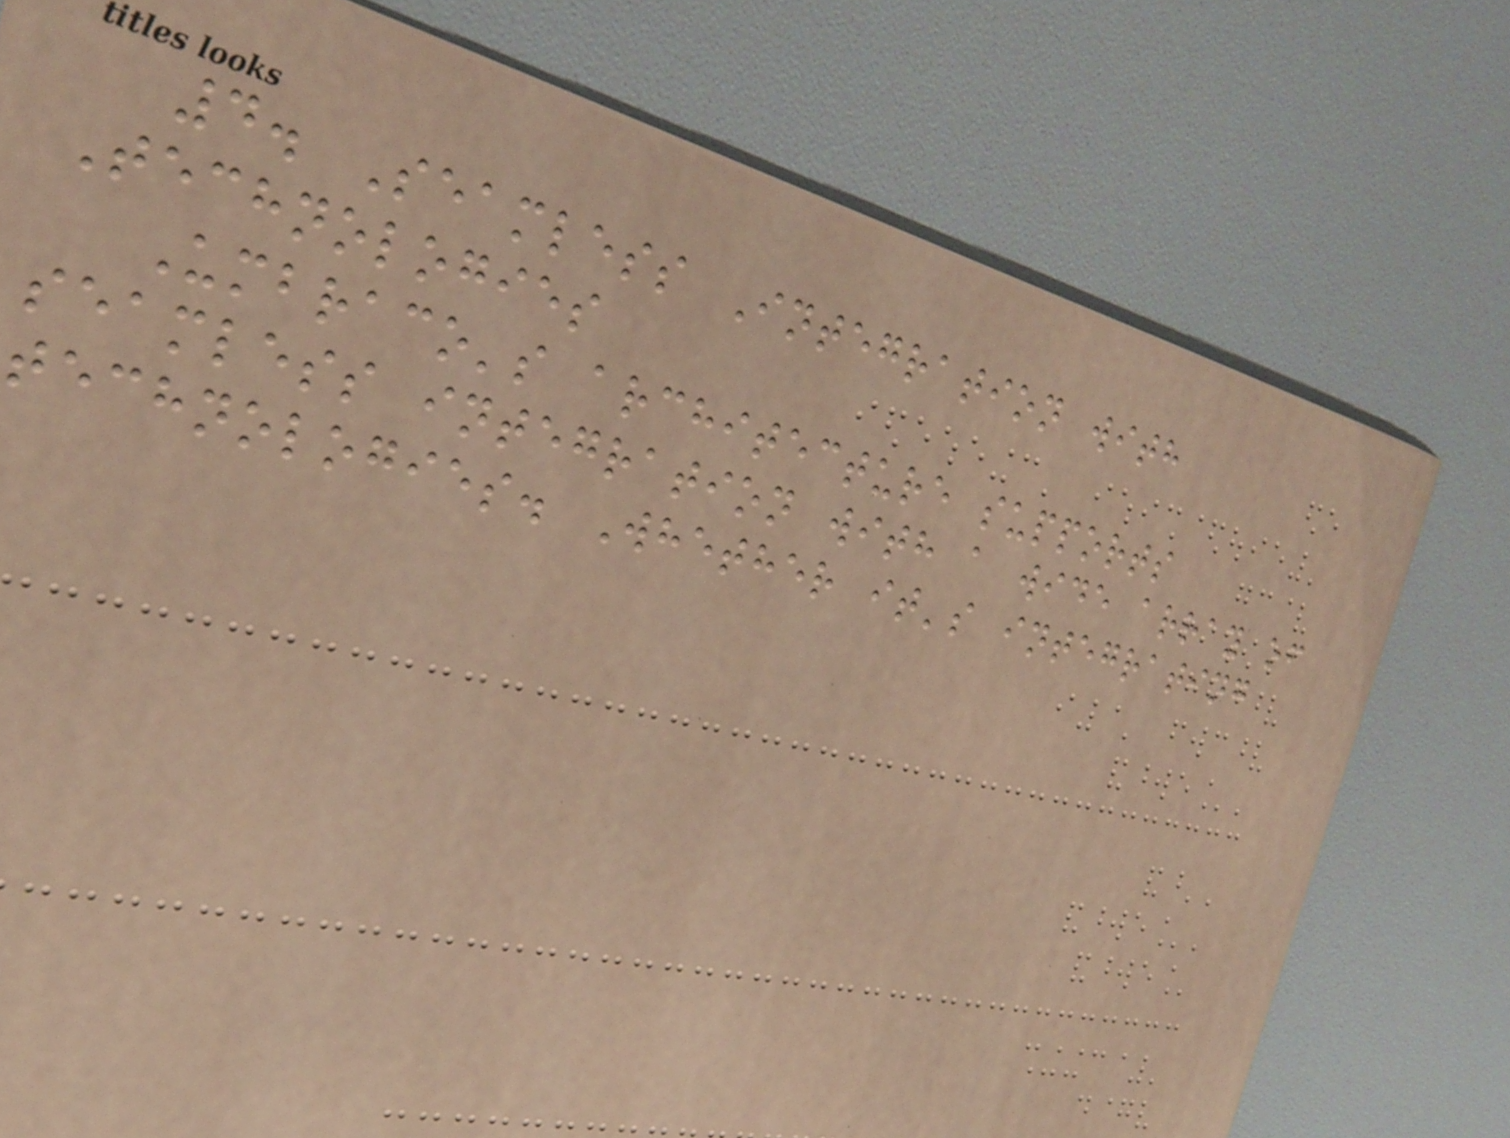4. Seamless Integration with
Technologies
Umbraco's architecture supports
seamless integration with a wide array of
technologies. Whether it's integrating
